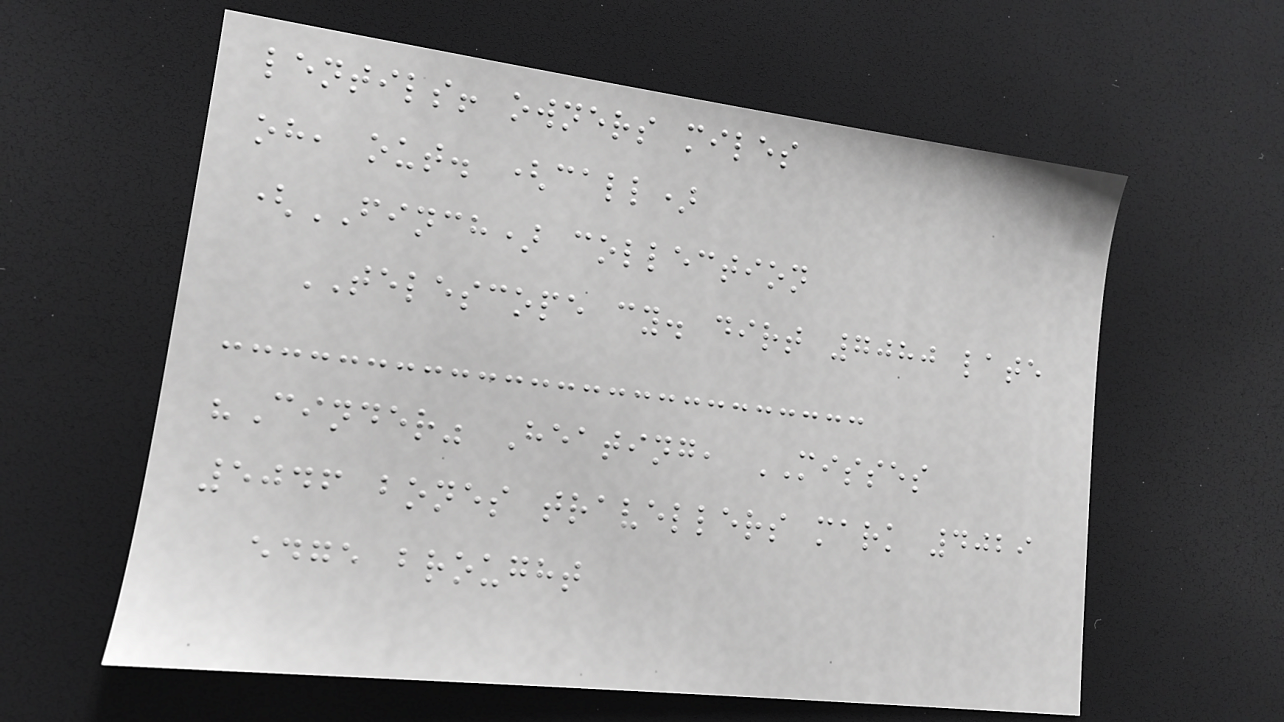lentils! owners miles
oh, out. (call)
(FINCH) collection
TELESCOPE cy. dirt 7080 late
"Cinder" Heating, MISSES
5046 bones travellers mark 4029
edge brought
